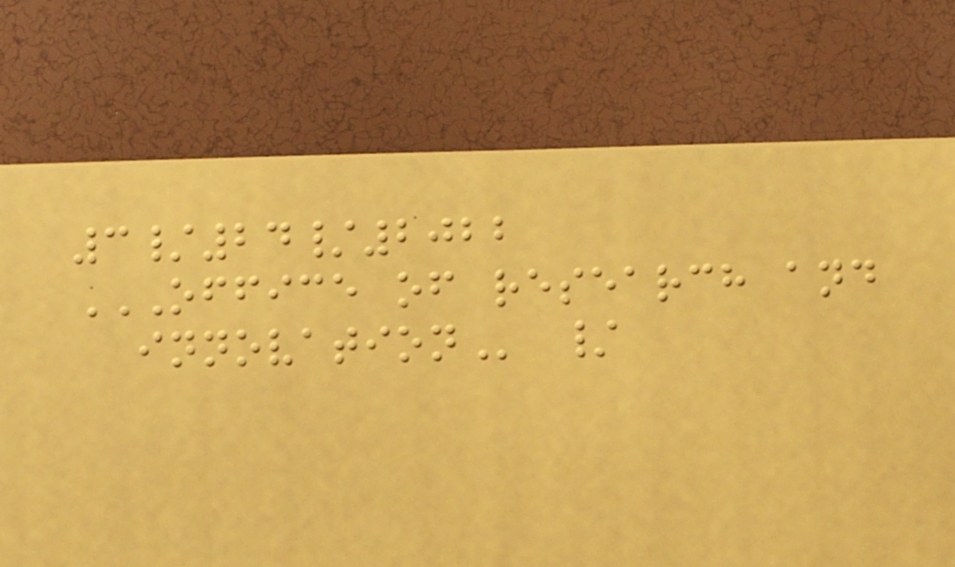3/24/2022
OFFICE OF RESEARCH AND
INNOVATION /
